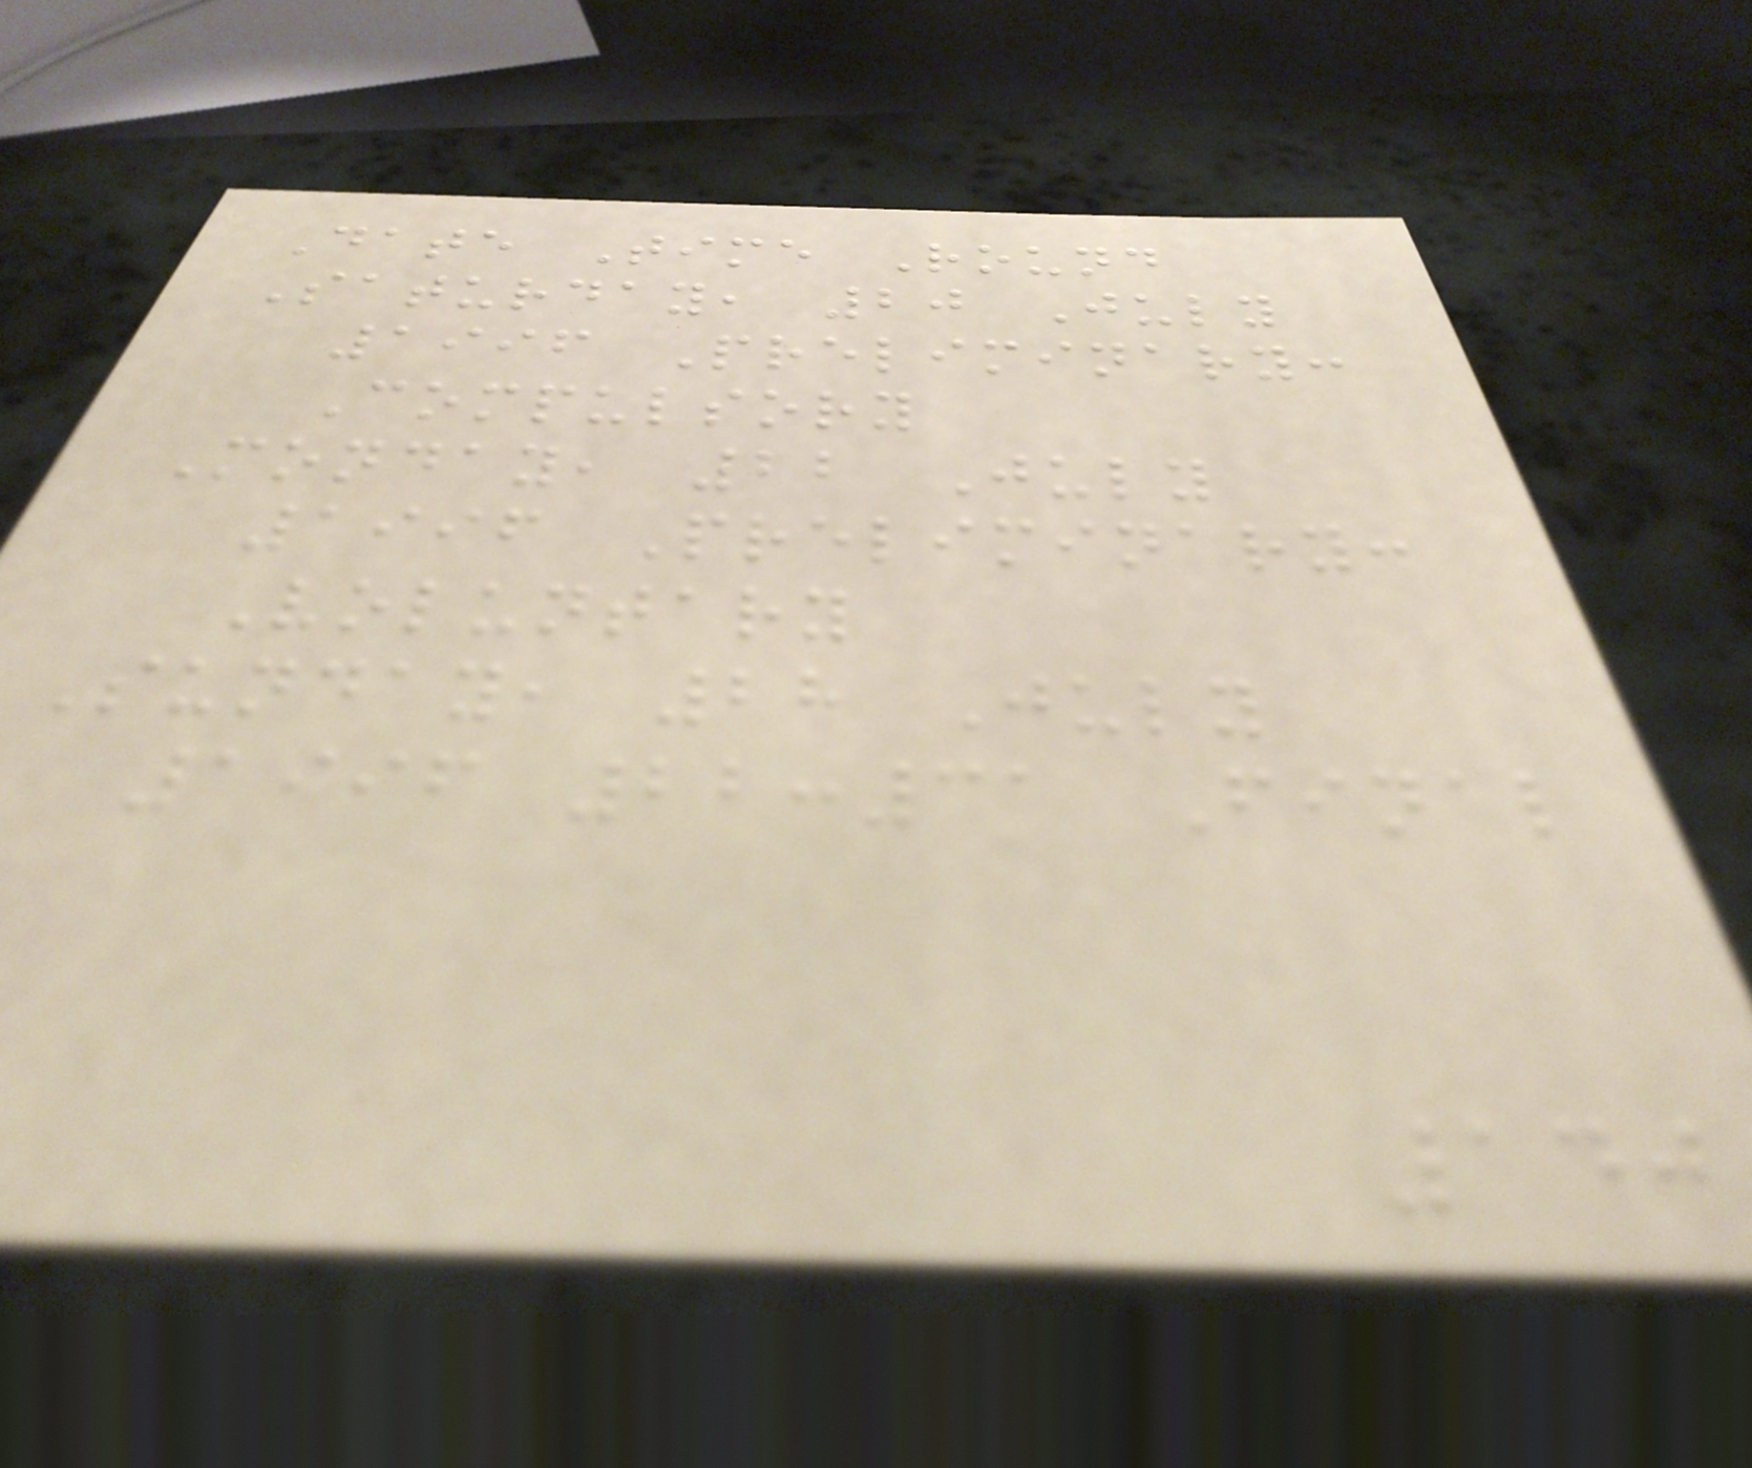Date Time Round
Saturday, 20 July
1996 Preliminary:
Compulsory
Monday, 22 July
1996 Preliminary:
Voluntary
Sunday, 28 July
1996 22:31 Final
140
